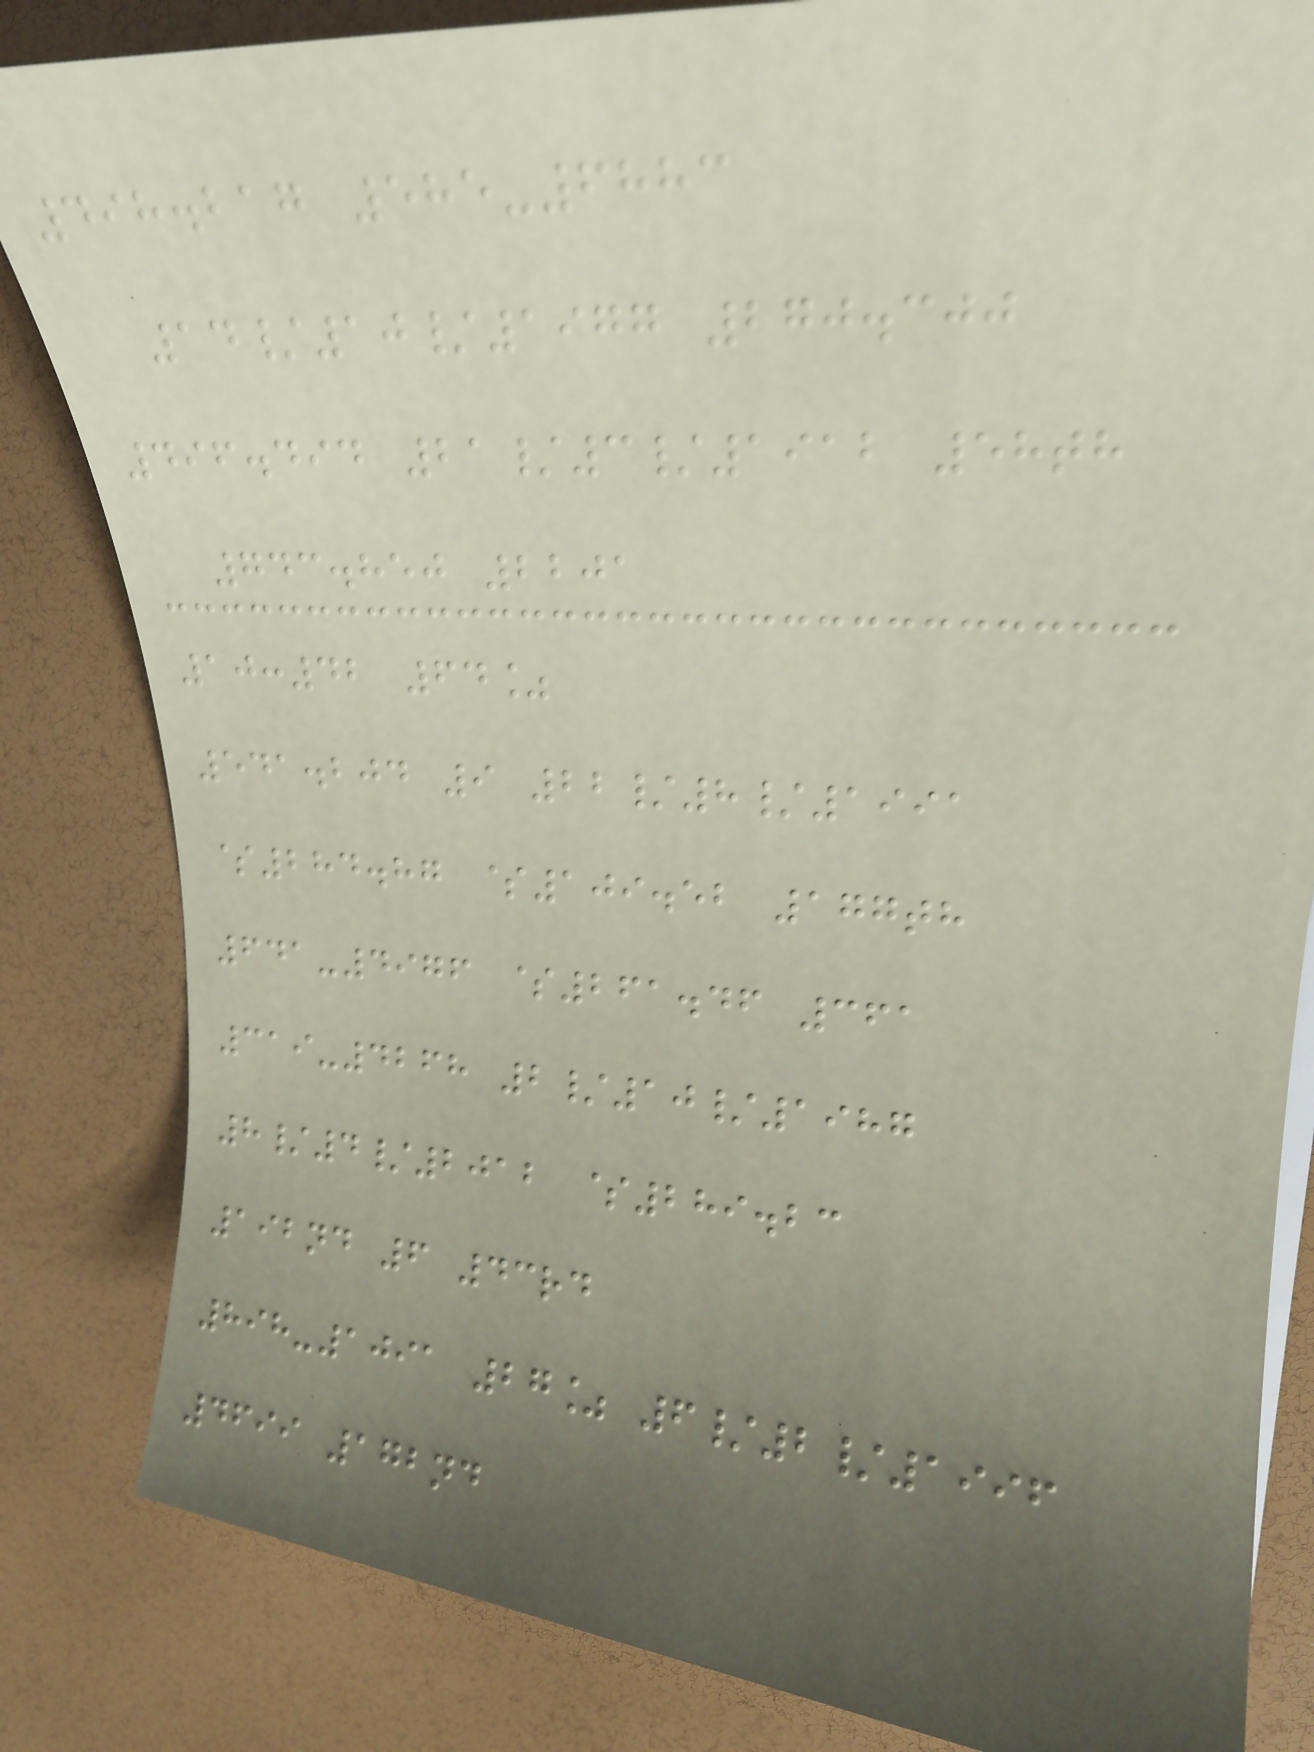498.217 585-6883
14/10/1977 270.300
496.494 21/3/1912 58th
743.850 2201
10:42 64%
541.204 9 22/8/1991
$284.87 $109.52 177th
641-4976 $261.46 361
319-4268 2/10/1987
8/4/2012 $289.23
192nd 6 43rd
898-1091 27% 6/2/1996
4699 172nd
